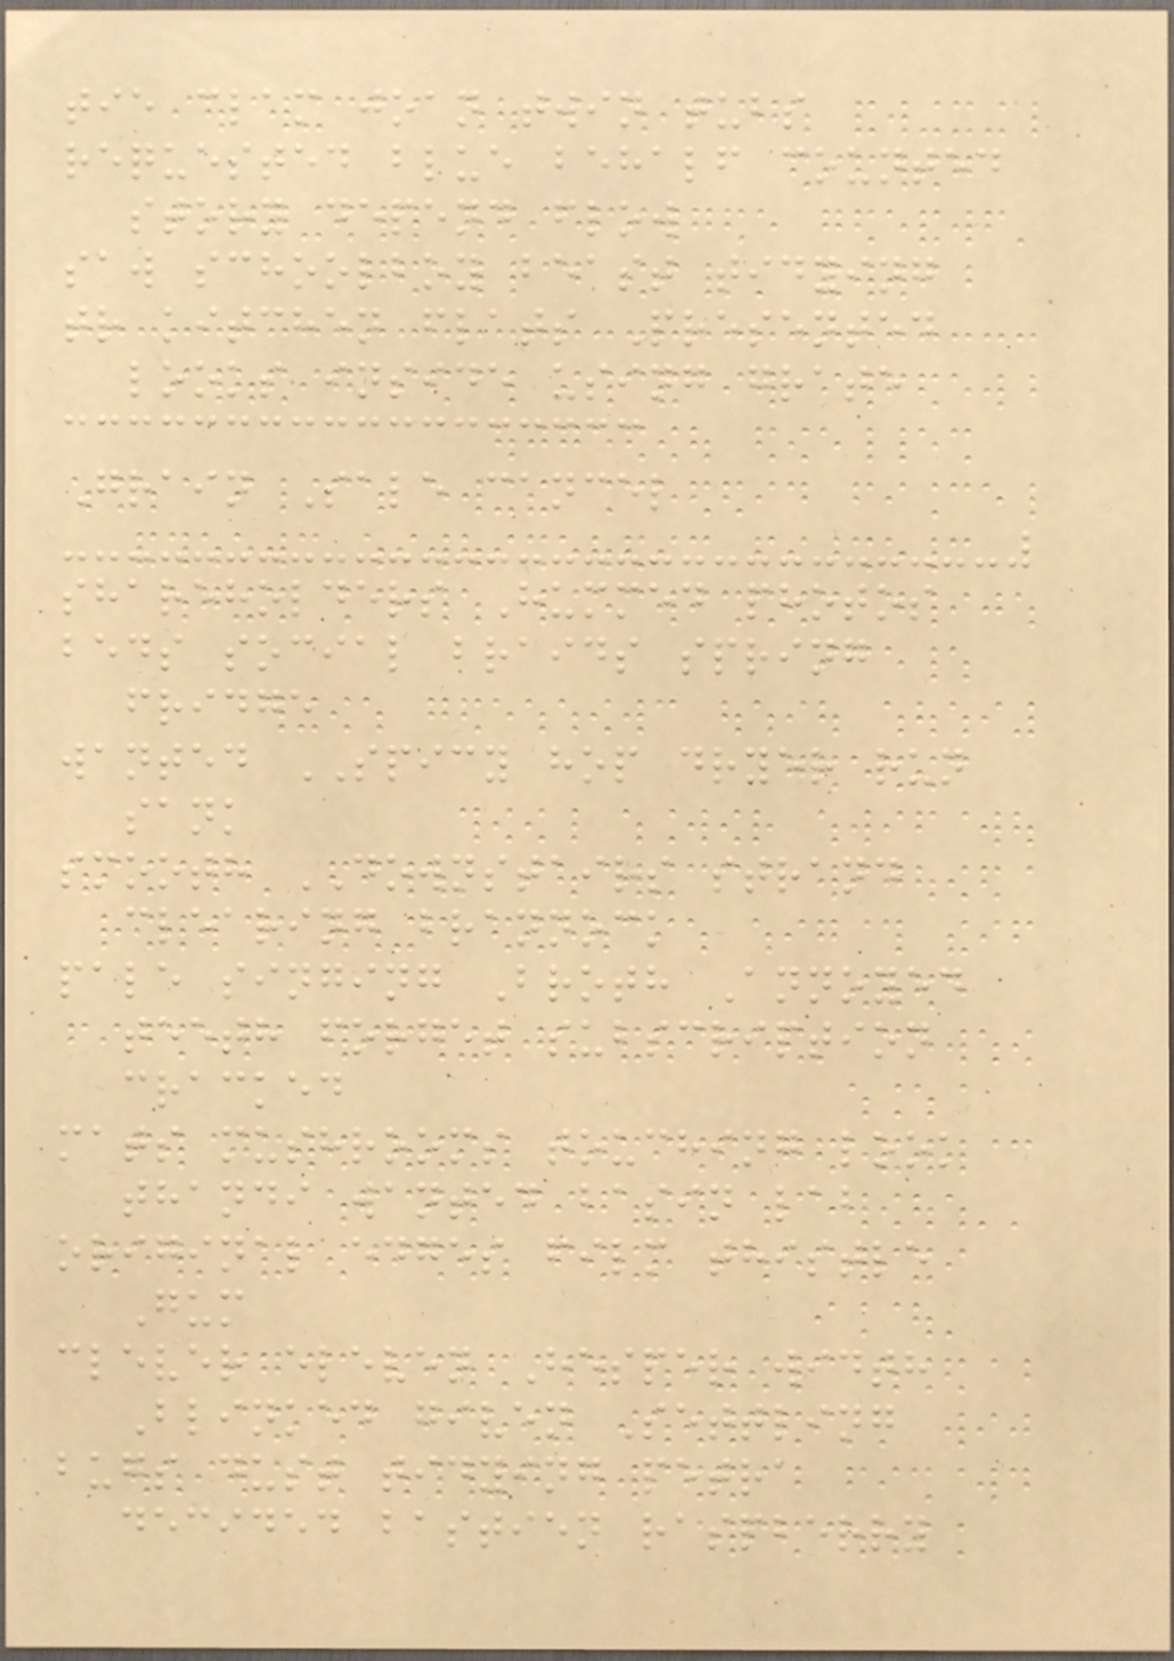tie clam joan twin tubs
requested blue behalf counted
story depend flow
saw schoolboy beast tidying
tr kitchen flats Presented
looks inside using grate
Grain Sale cancel
shareholders Hummed photos
beds social braids spring
fridge
wanted SPICY hop dryer run
sank
smooth DOWNSTAIRS strand
clearing brannock
pale singing Broth Annoyed
teeth forget subscription
cracked
mats mushrooms touching look
thandi wanted basin lab
original edges film thistle
Gum
clever eleven Hesper width
Blinked given Settling
bugs dust tidying petra
decided bastien raspberry
